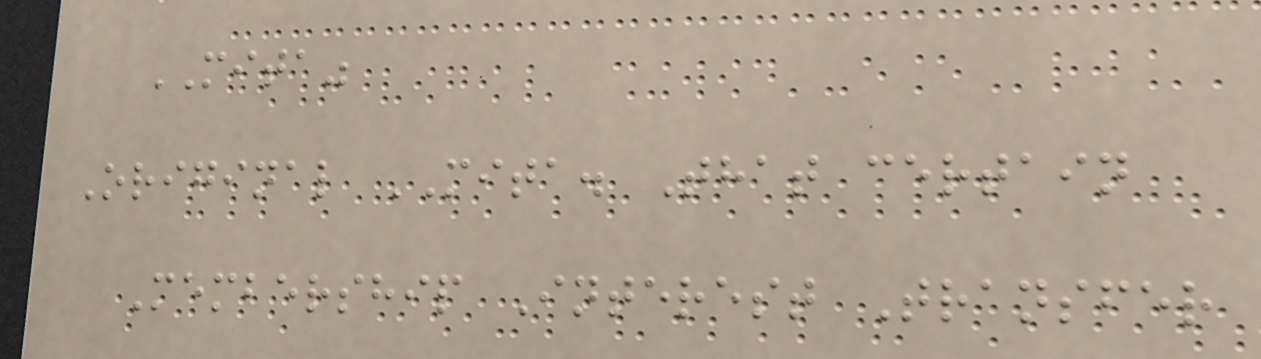MITA"
Original MITA. That certain
Membership Interest Transfer
